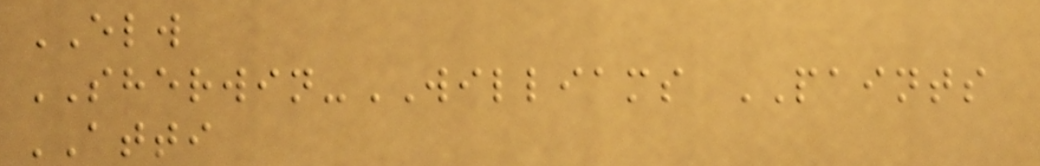ELW
SHERWIN-WILLIAMS PAINTS
ATTI
